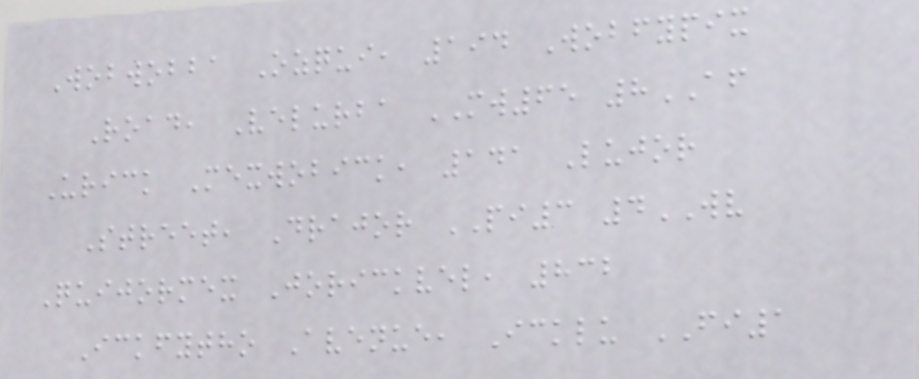Wobwobba Ozqui, 194 Wobfypix
Road, Velurba MW65 8AF
Urick Mexwobick, 141 Lujor
Street, Drajor PI3 4WV
Quijormex Jorickvel, 832
Ickfytho Avenue, Icklu FI1
